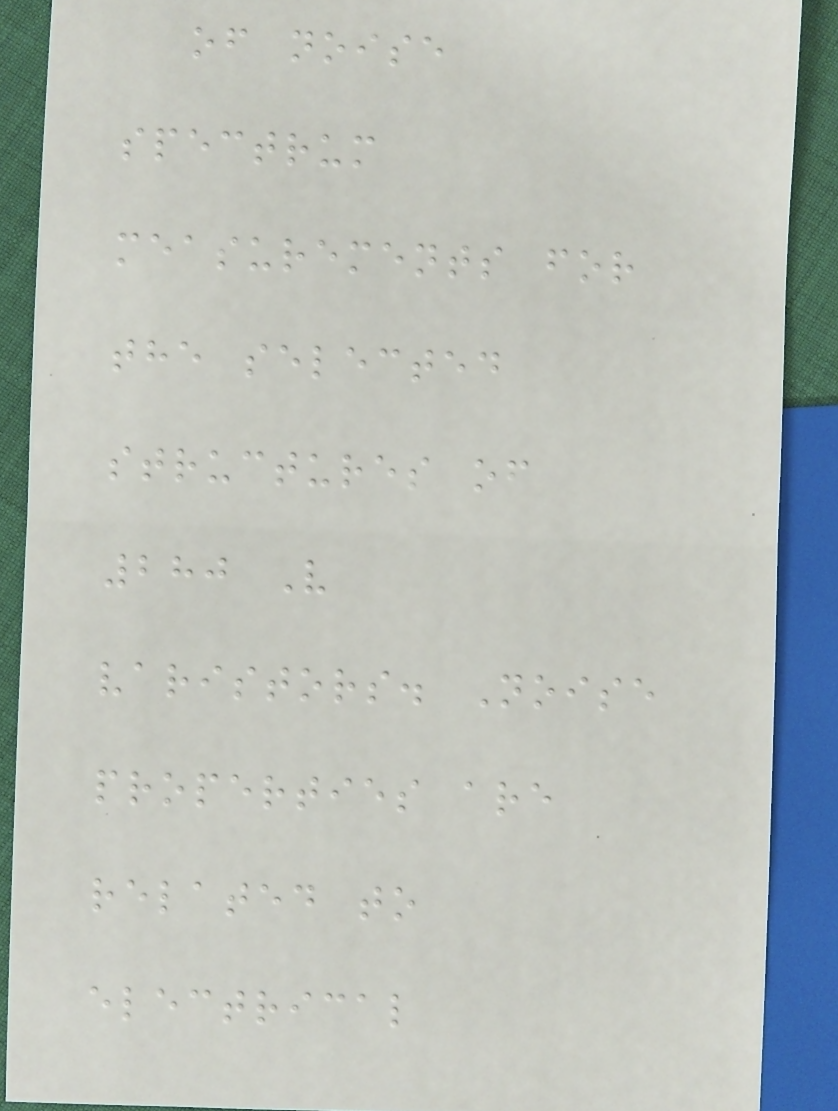of noise
spectrum
measurements for
the selected
structures of
280 V
varistors. Noise
properties are
related to
electrical
